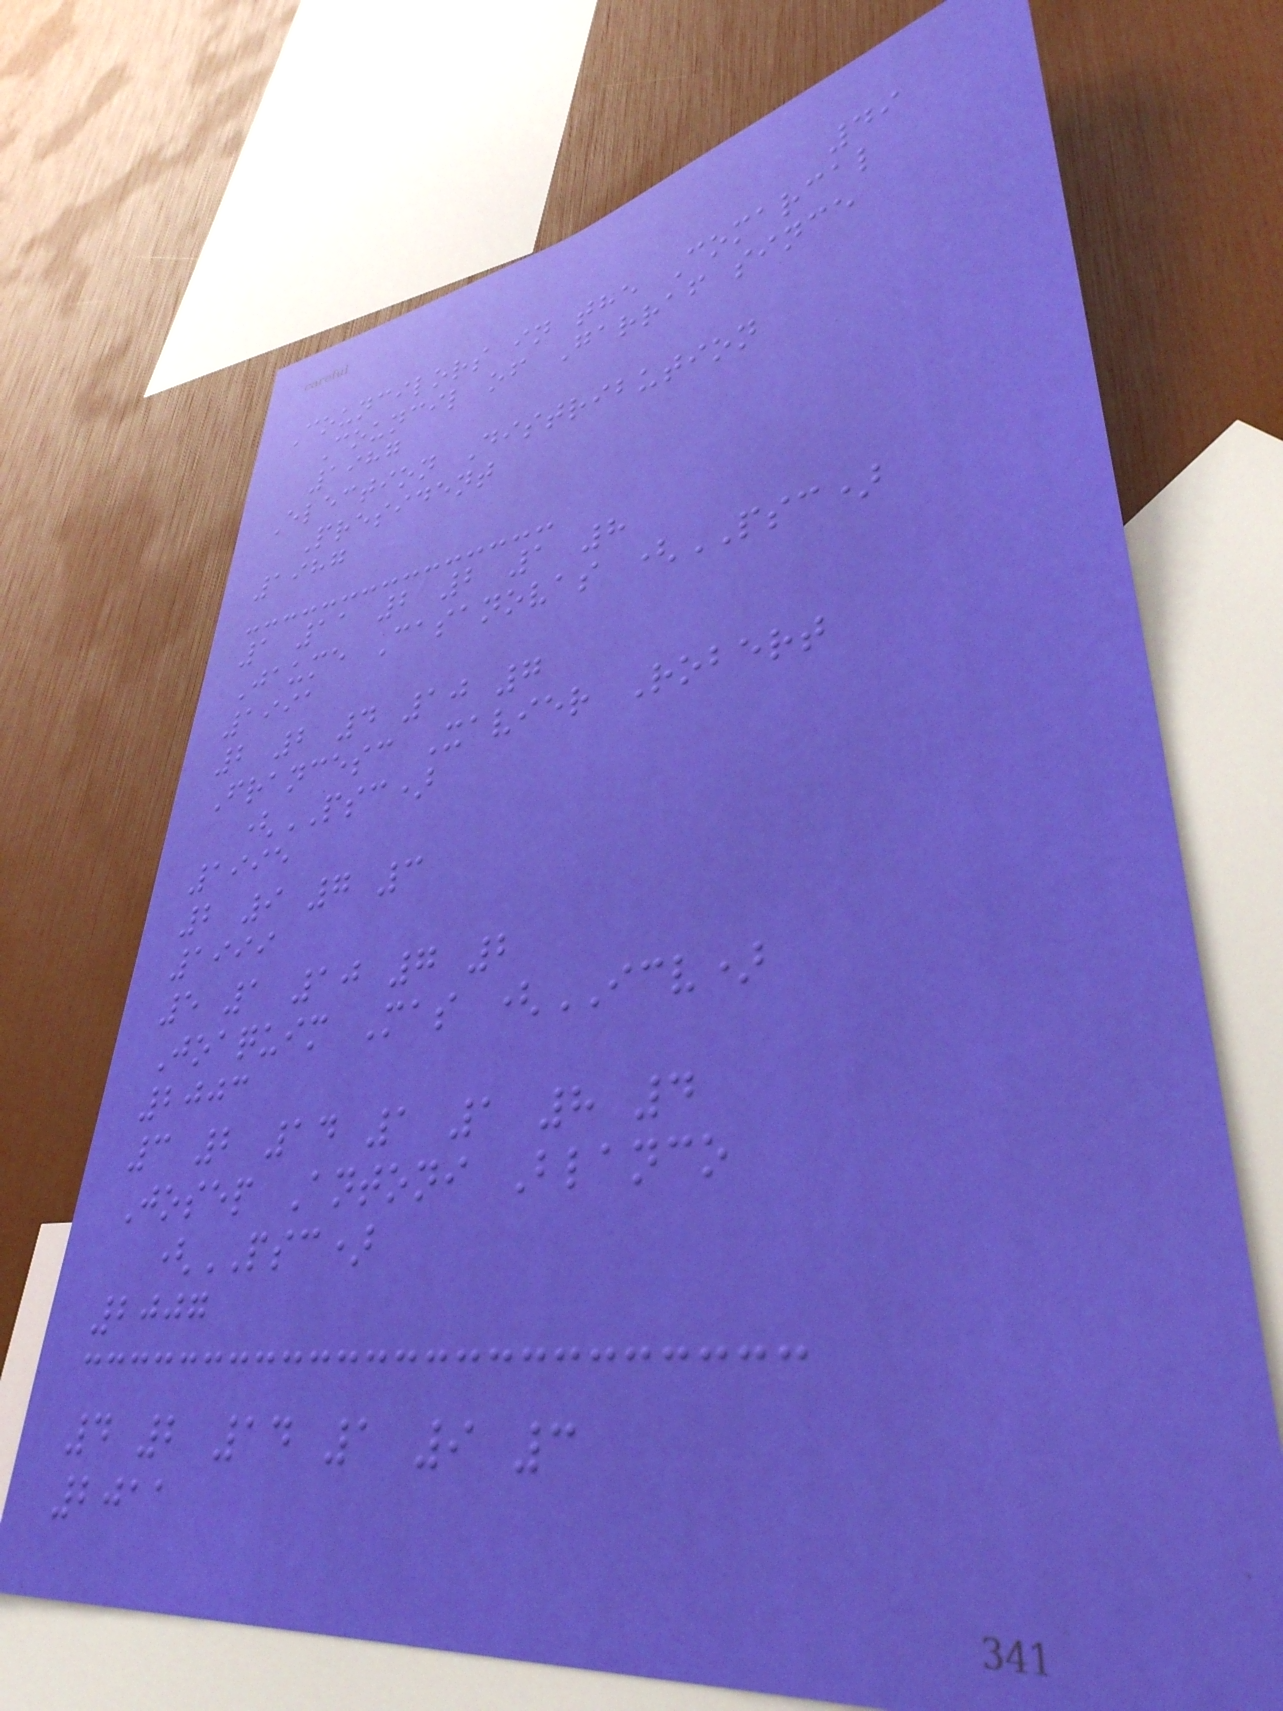49
Councilors in the Comarcal
Council of Garraf since
1987
Election Distribution
President
1987
1 11 2 2 1 8
Jaume Casanovas (PSC)
1991
2 2 4 10 7
Francesc Xavier Robert
(PSC)
1995
2 9 7 3
1999
5 1 10 7 2
Joaquim Mas (ICV)
2003
3 2 14 1 1 8 4
Josep Antoni Blanco
(PSC)
2007
4 2 14 1 9 3
2011
